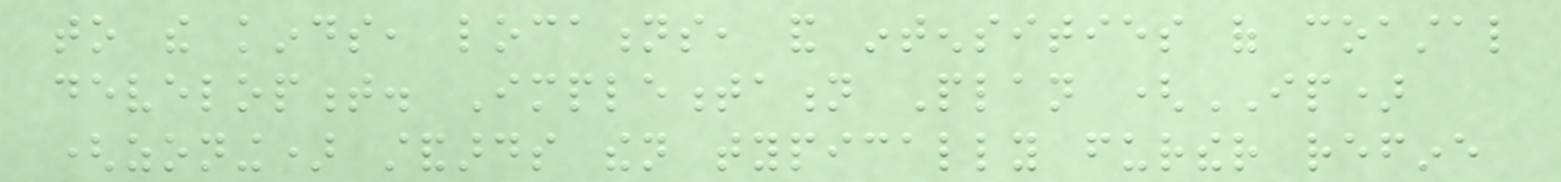to the kinds, locations, and intensities of coastal
development. Implementation Plan (IP)
(zoning) standards then typically further refine
